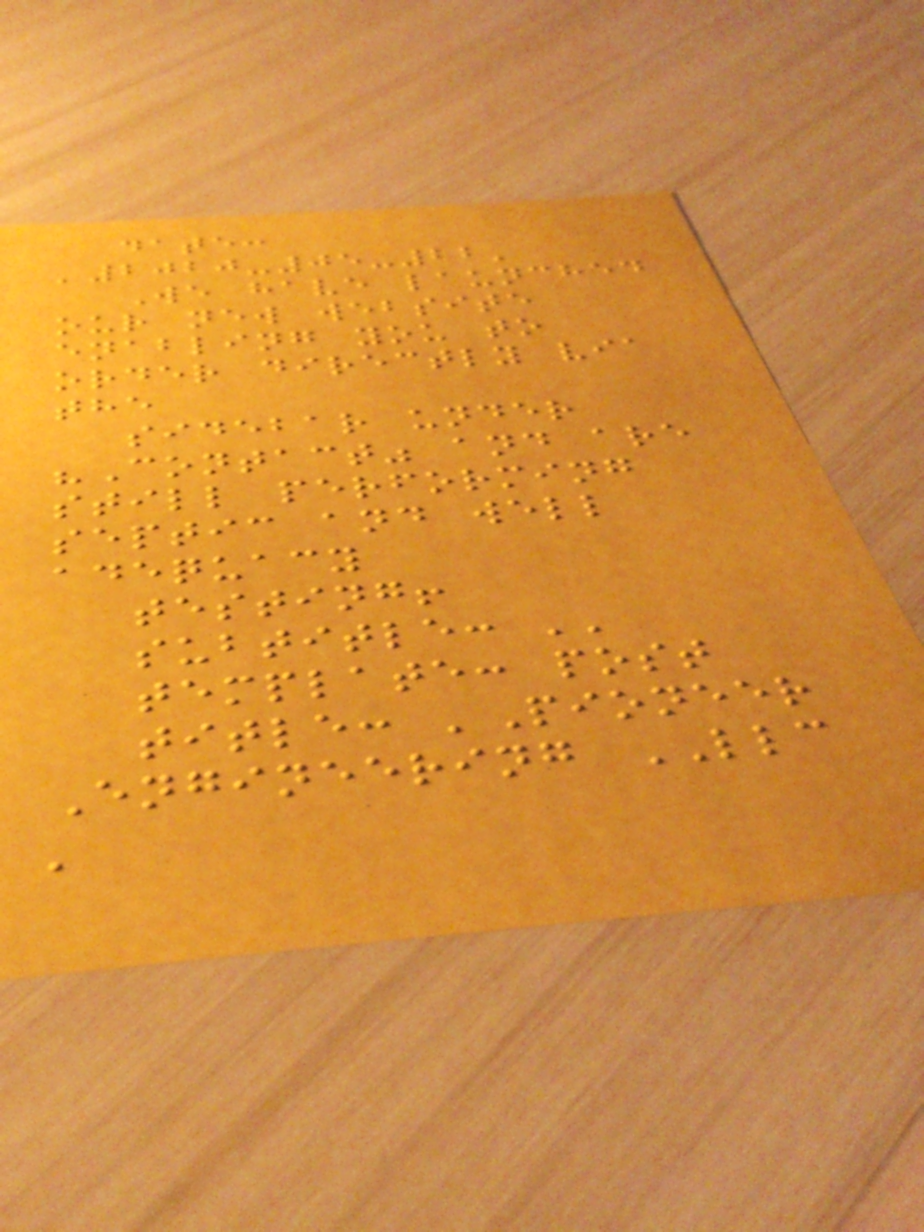date:
'2020-05-22'
We have launched
our new website
enabling you to
order directly via
the
sidebar under
"Contact" and are
still performing
septic and well
adequacy
testing!
subtitle: ''
template: post
title: 'Pioneer
Engineering LLC
'
